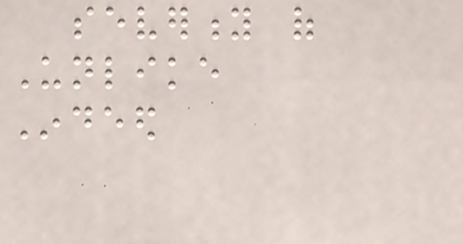severity of
Unlike
Indeed
